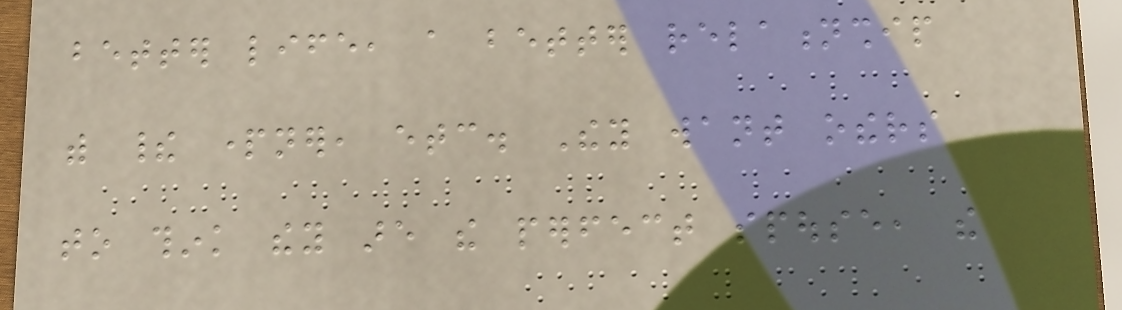better life, a better relationship
with their partner, etc. They want others
to think they are the perfect spouse, the
